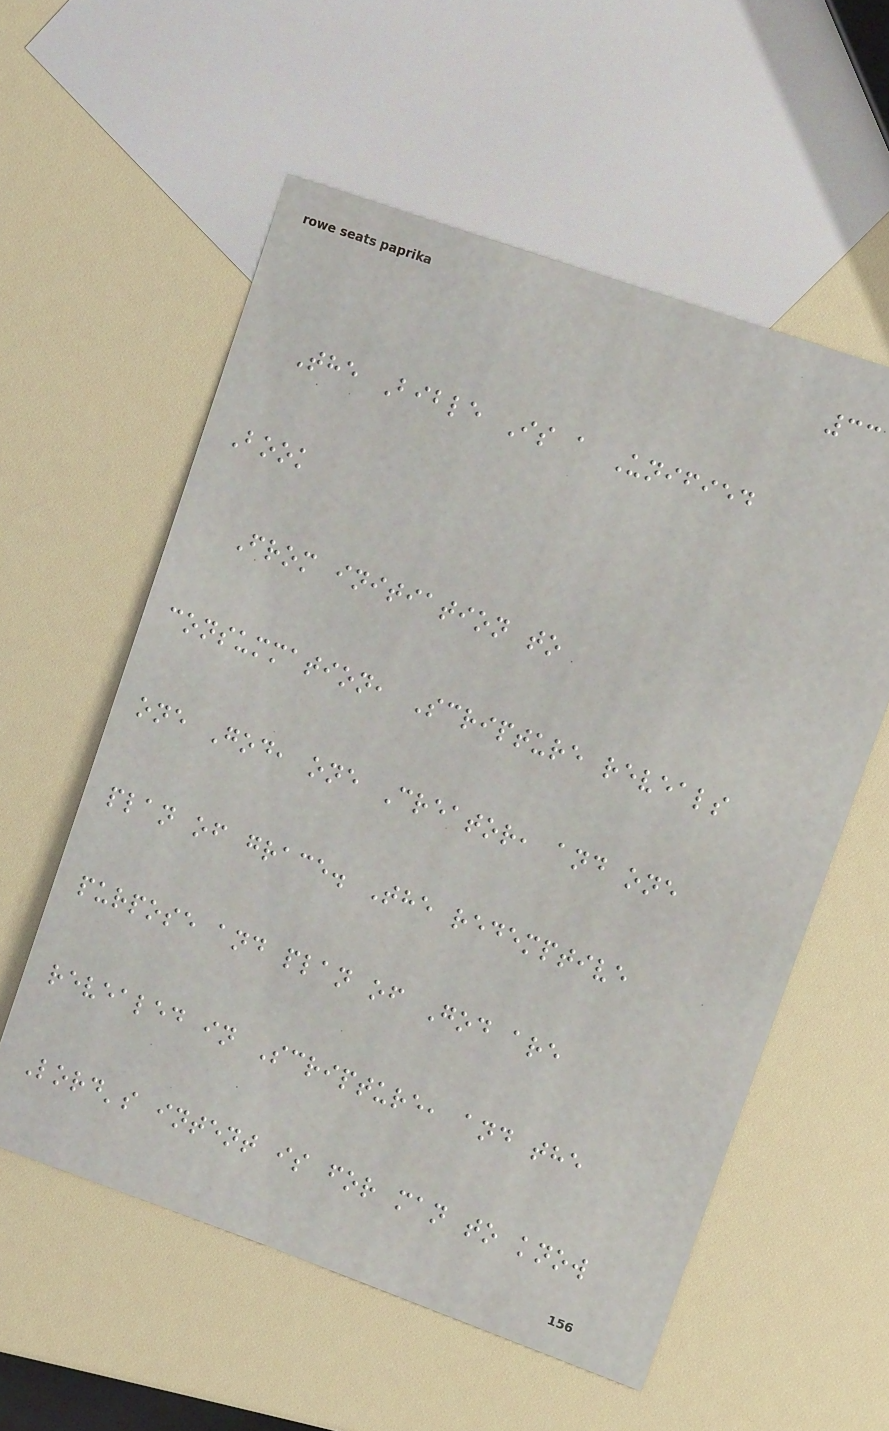33
The Bible Is a Unified
Book
From initiation to
consummation, Scripture reveals
one God, one Creator, and one
plan of grace. The redemptive
purpose and plan of God are
revealed in Scripture, and the
Lord's intent is for man to know
